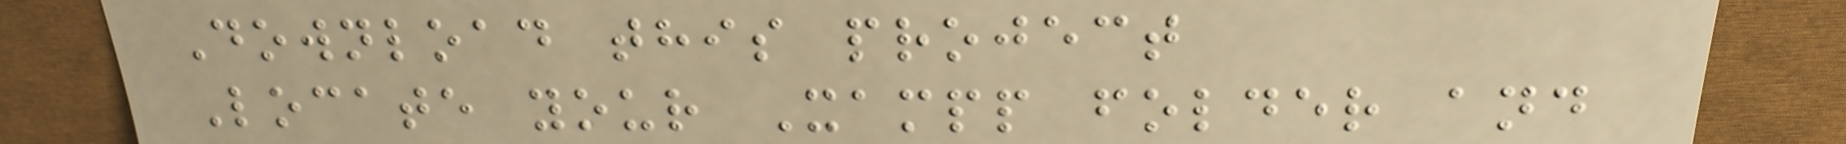Download this project
Locate your Xampp folder and
